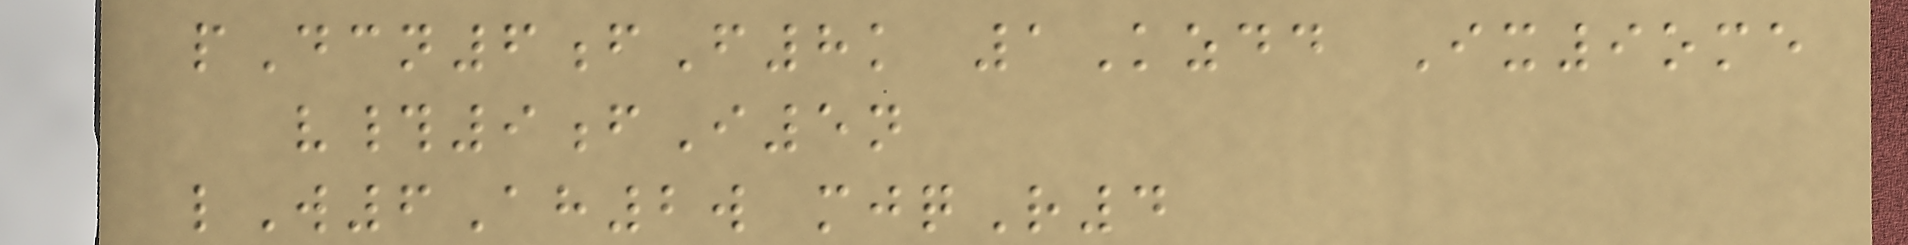pDcn6fF8k 1Kzdd Ix9ome
v#9fI5n
lW6Ah2w mjqR4
